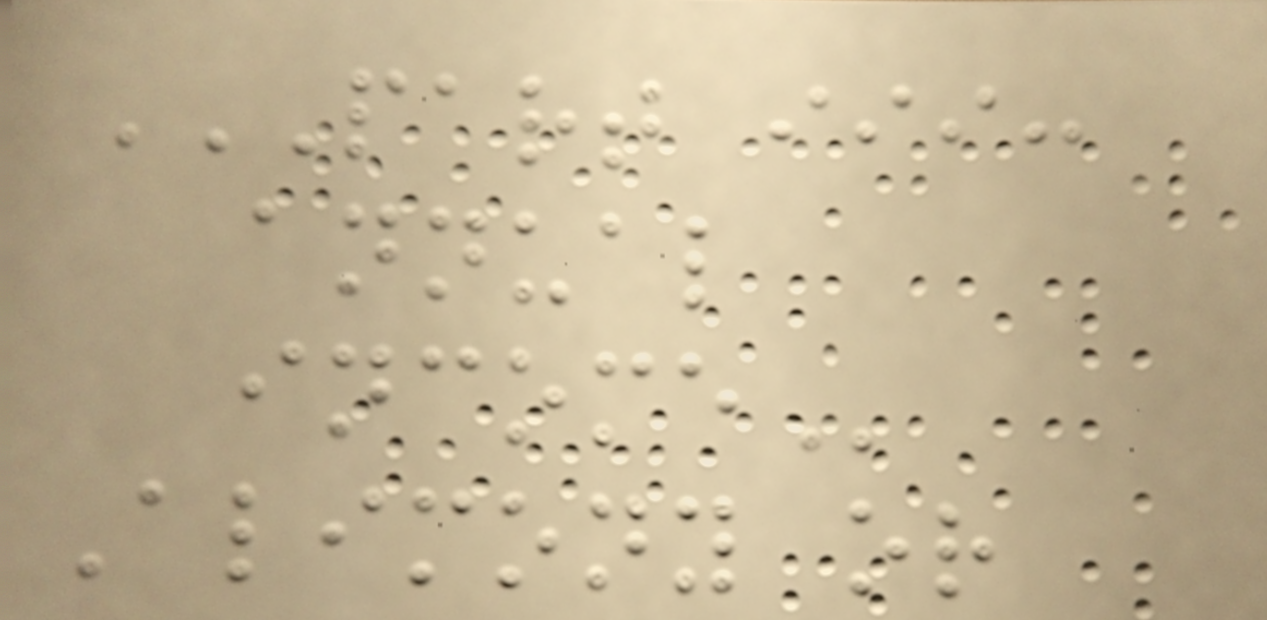PART III:
ANNUAL
INCOME
Alimony or
